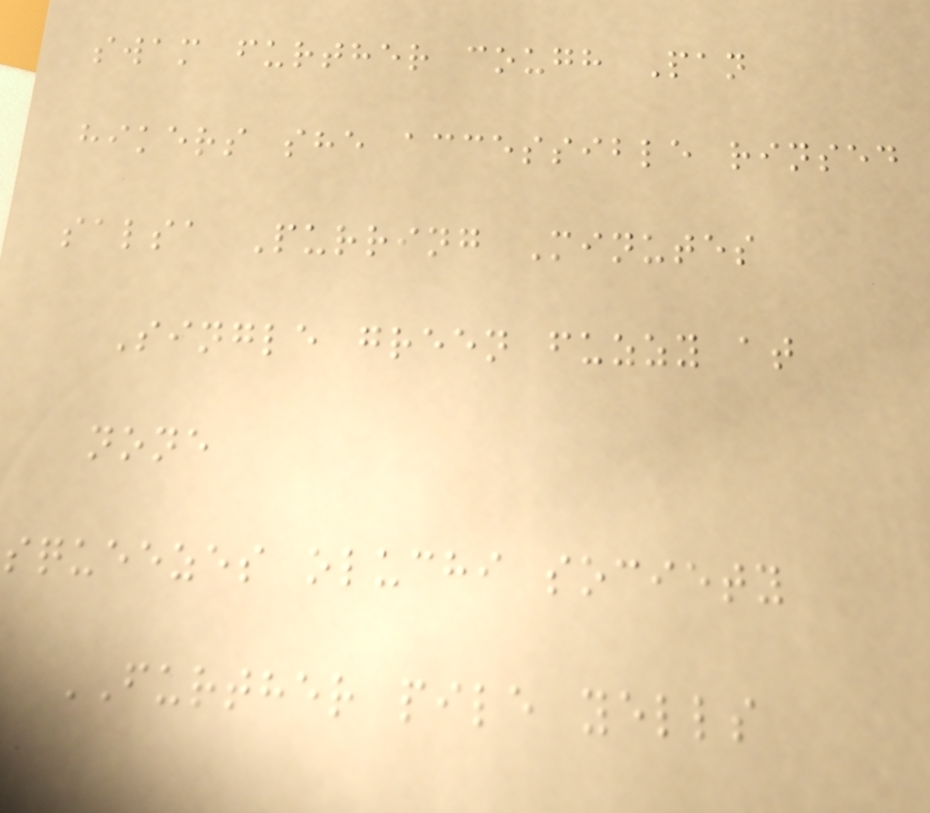swam further cough Pan
hikers she accessible rinsed
salsa Purring Minutes
Single green fuzzy at
none
squeezes oluchi society
FURTHER pile yells
